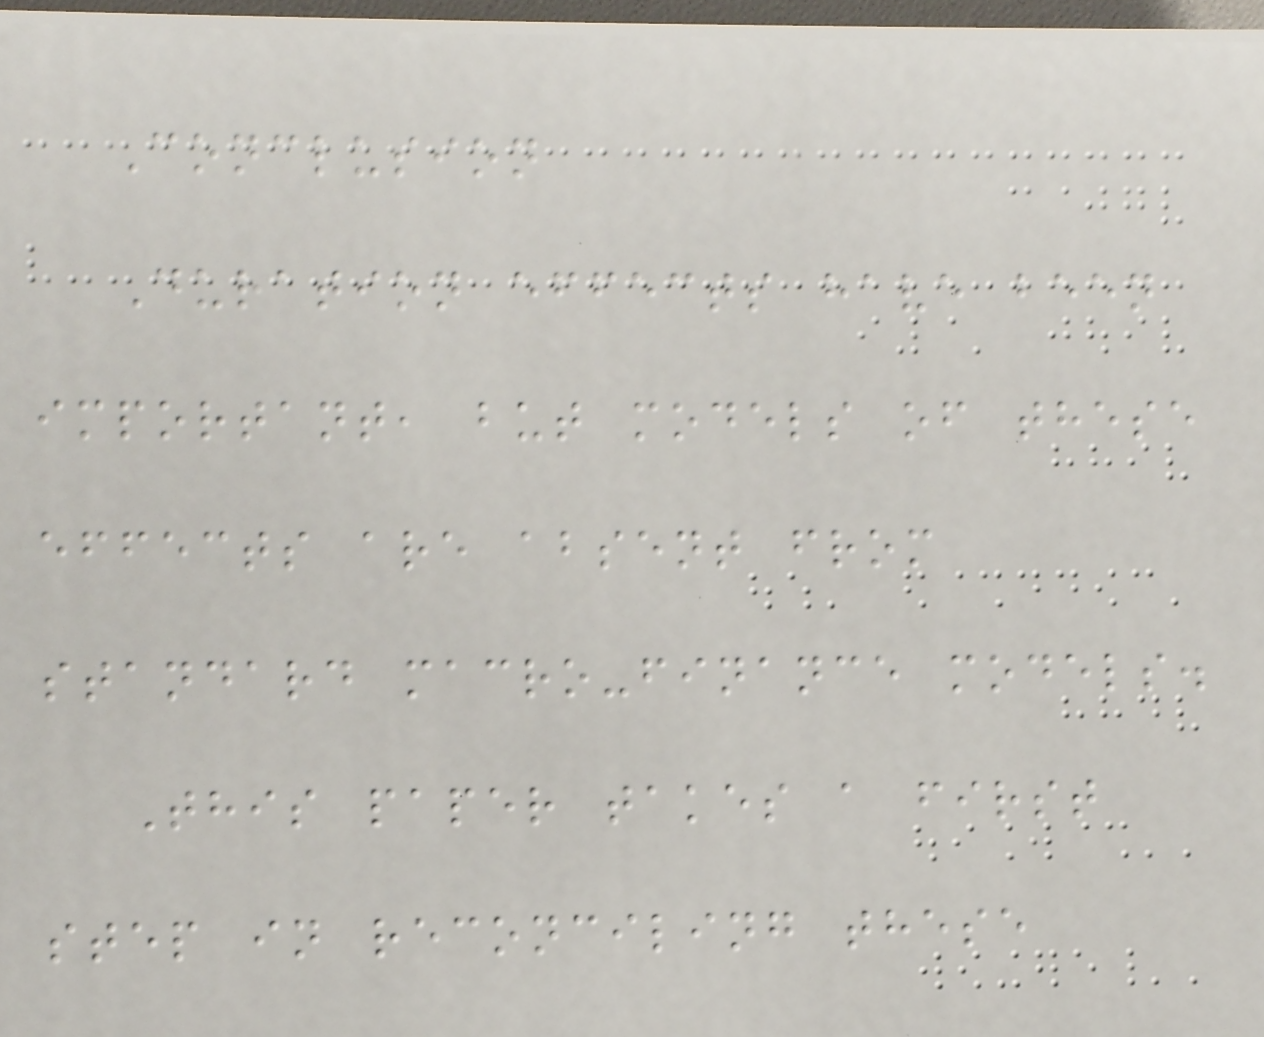Conclusion
Duration effects have been
important, but models of these
effects are absent from
standard macro-finance models.
This paper takes a first
step in reconciling these
